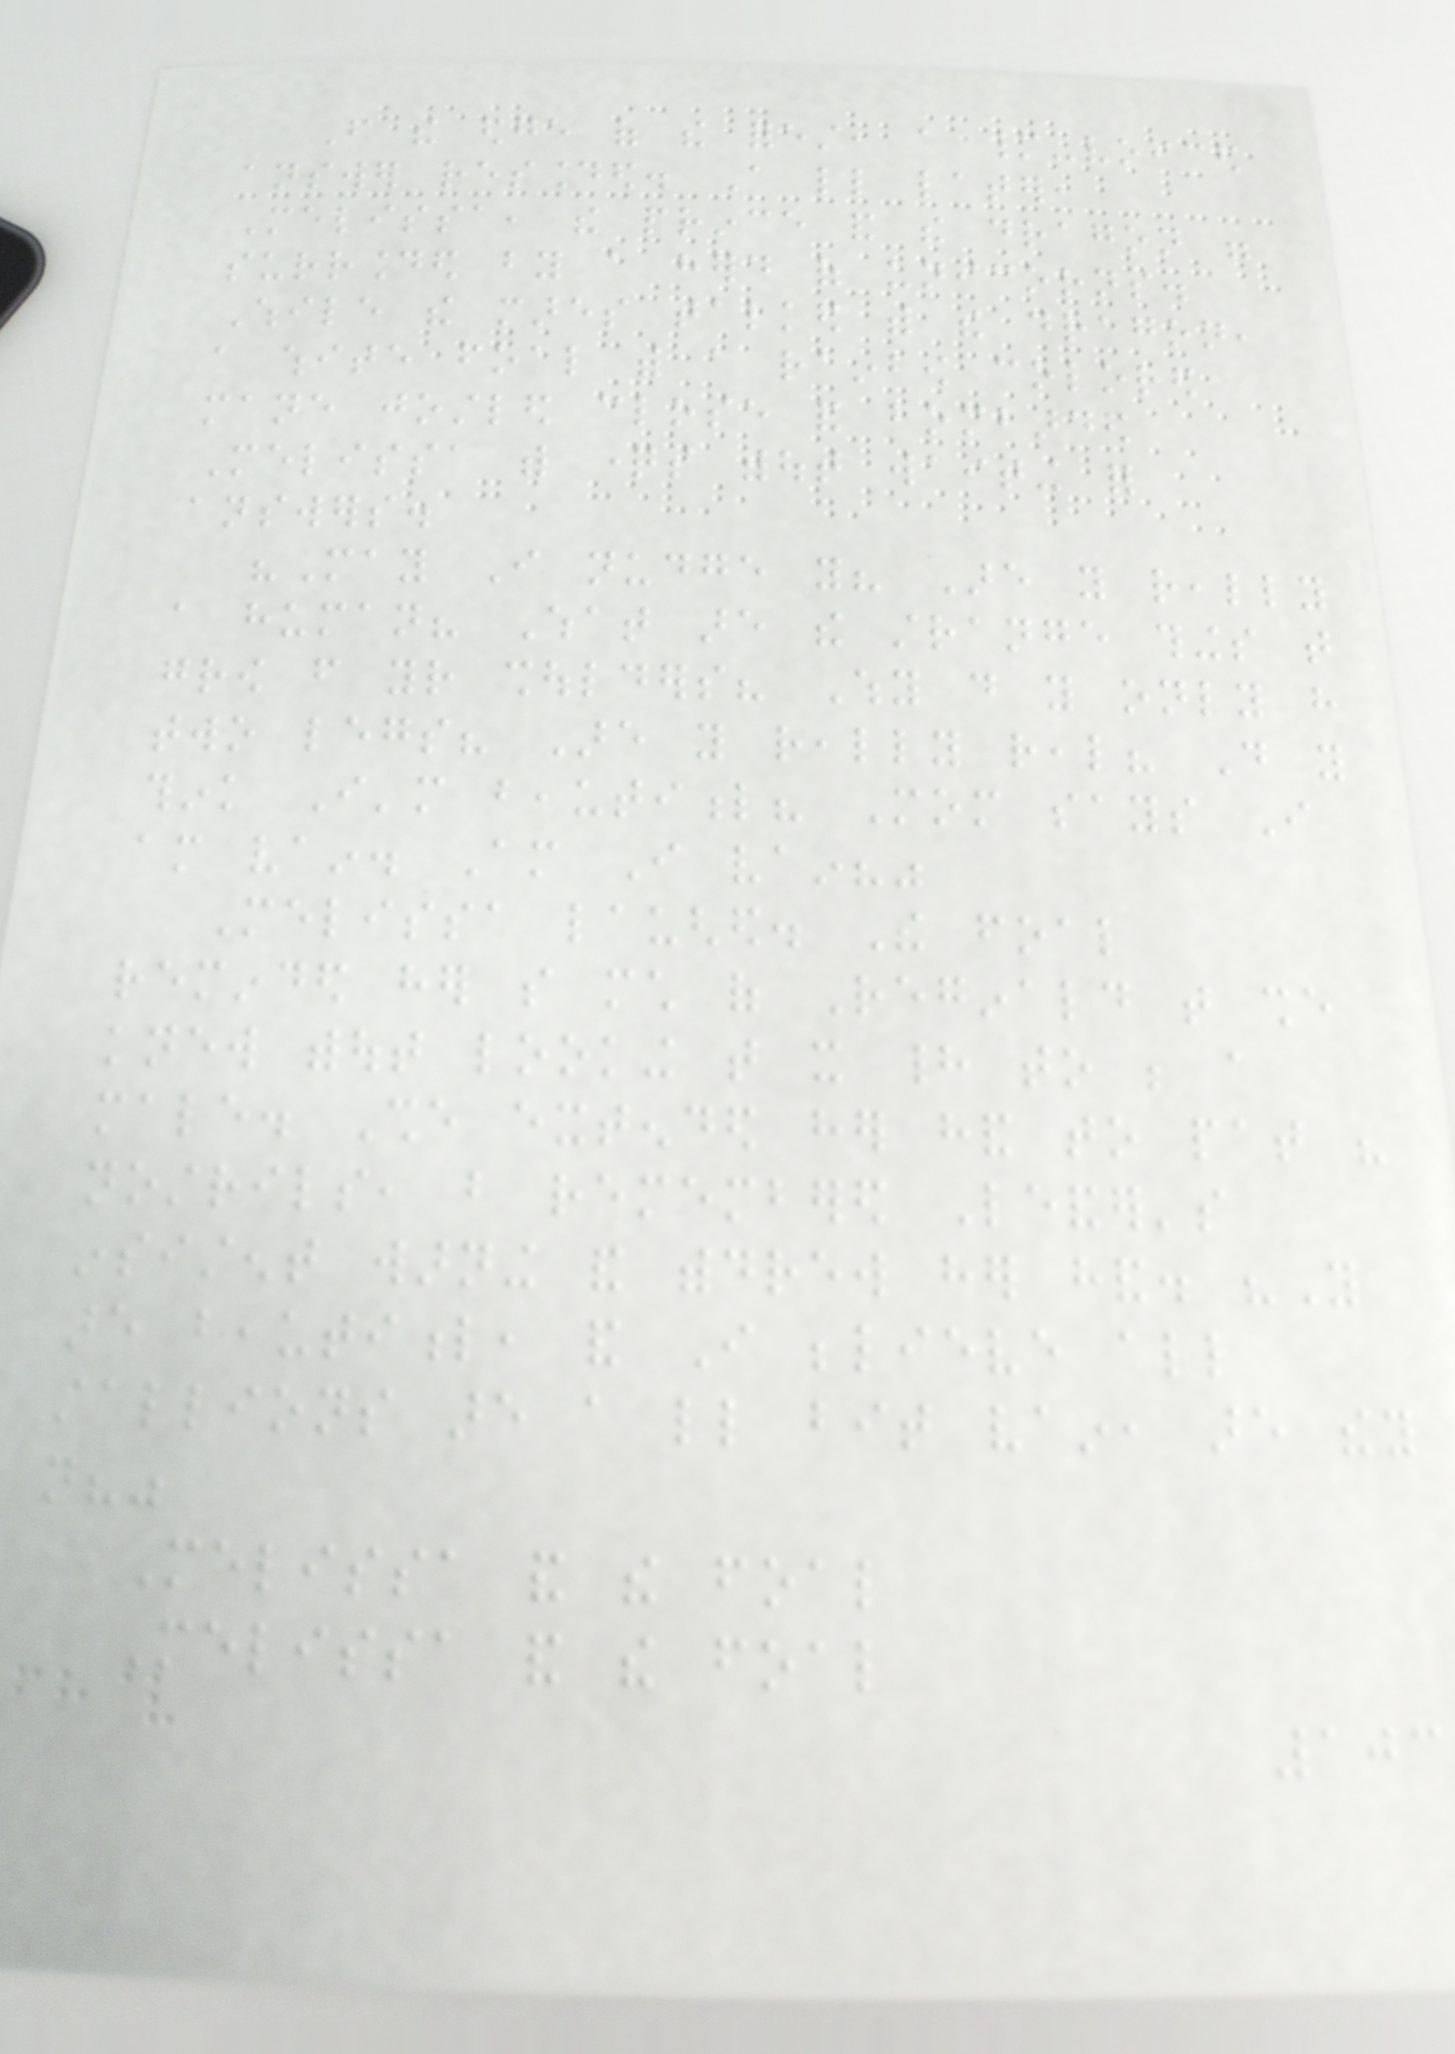From the edge of the forest, a many-voiced
answer resounded. A little later,
Melissa, the prince and the dragon were
surrounded by a herd of unicorns.
While the mares talked with the dragon,
a white foal with a rainbow colored
mane jostled close and bombarded
Melissa with questions without waiting for
answers.
"May I nudge you? Are you really
a human? What are the strange things that
grow from your shoulders? Why do you only have
two legs? Are you really real? Do you
think I'm beautiful? Mom says I
am vain. Am I vain?"
Melissa laughed. The foal
reminded her so much of Reginald that she
knew without looking that it had to be a
male. She extended her hand to pat his
nostrils, but remembered Leander's
insistent warning and withdrew her hand. "You
are beautiful, and I believe all
stallions are a little bit vain, are they
not?"
Melissa and the foal
Melissa and the foal
103
